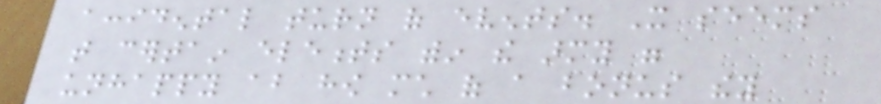accidental turn of events. It seems
that certain elements within the army were
unhappy about how much of a bonus they
